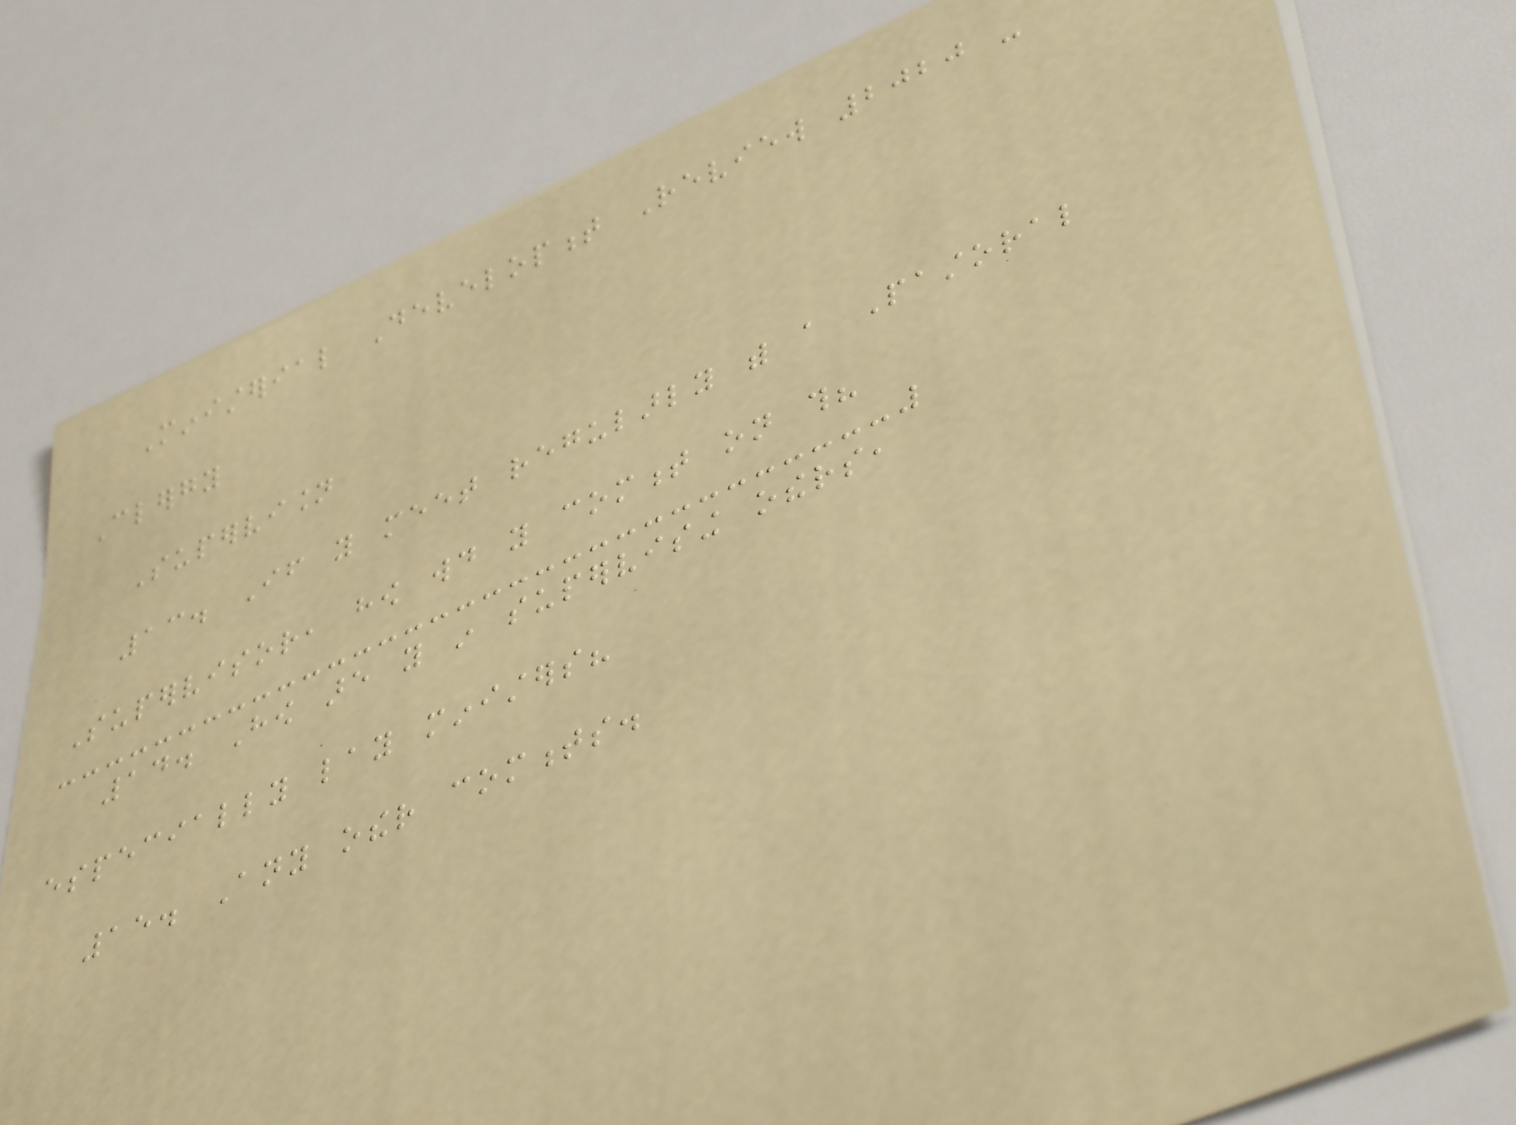Ministerial Development Review 2020 -
Clergy
Supervision
13. If you meet regularly with a Pastoral
Supervisor, how would you comment on this?
14. How are you in supervising others,
especially lay ministers?
15. Any other comments.
